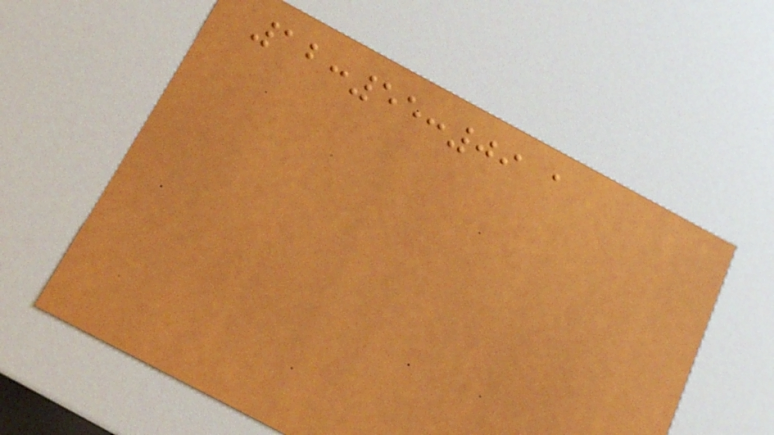12:55:09 a
